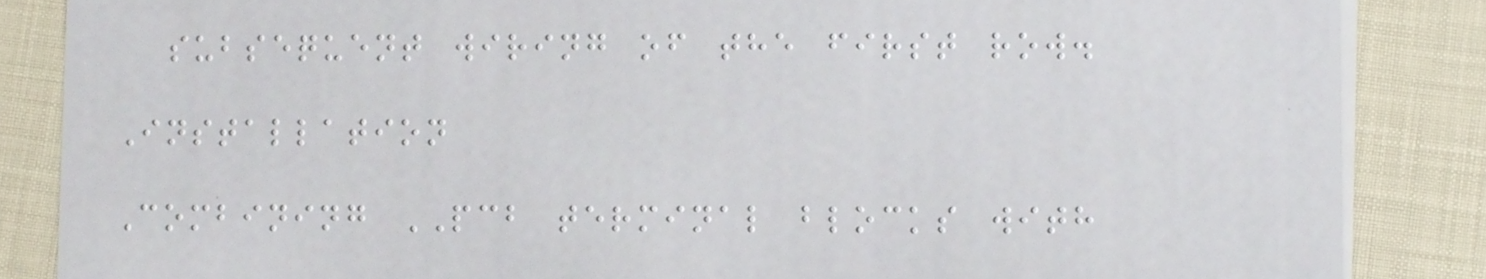subsequent wiring of the first row.
Installation
Combining PCB terminal blocks with
